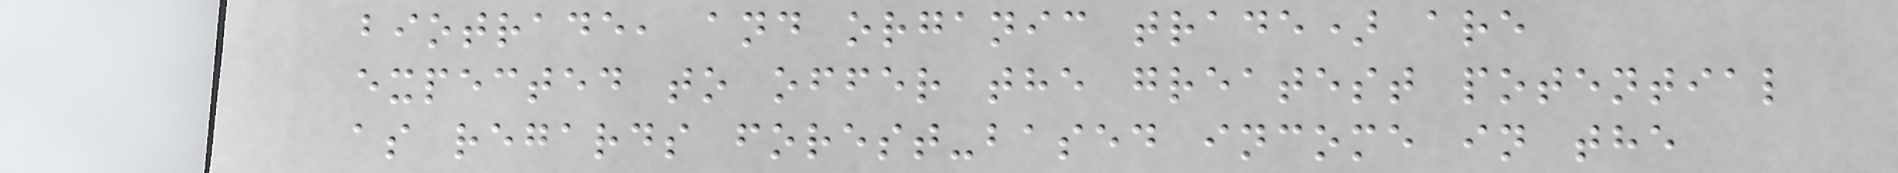biotrade, and organic trade) are
expected to offer the greatest potential
as regards forest-based income in the
